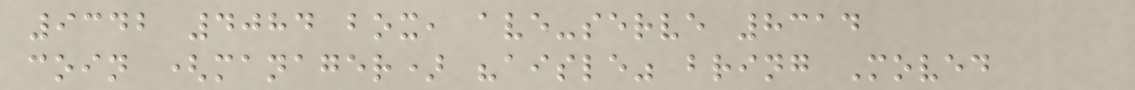9342 4084 box, ave-serve 8314
coin (manager) "aisle" bring Moved
